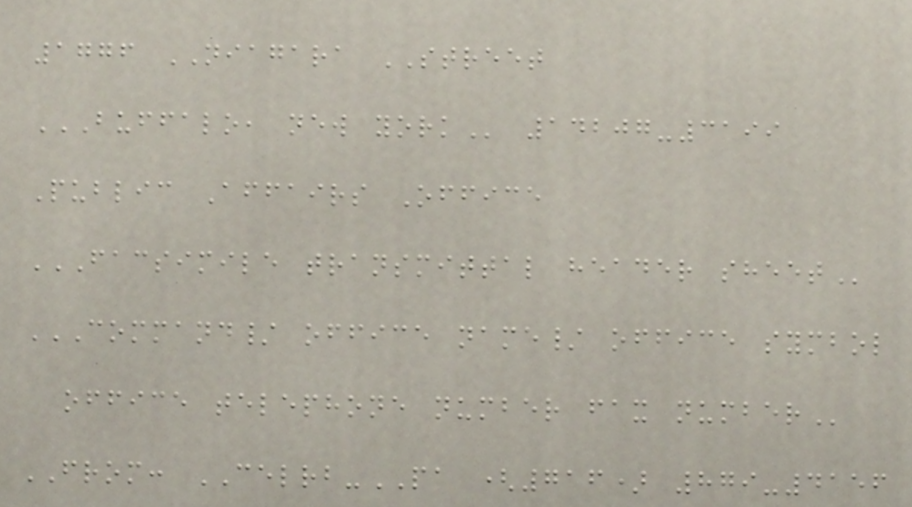1776 NIAGARA STREET
BUFFALO, NEW YORK 14207-3199
Public Affairs Office
FACSIMILE TRANSMITTAL HEADER SHEET
COMMAND/ OFFICE NAME/ OFFICE SYMBOL
OFFICE TELEPHONE NUMBER FAX NUMBER
FROM: CELRB-PA (716) 879-4156
